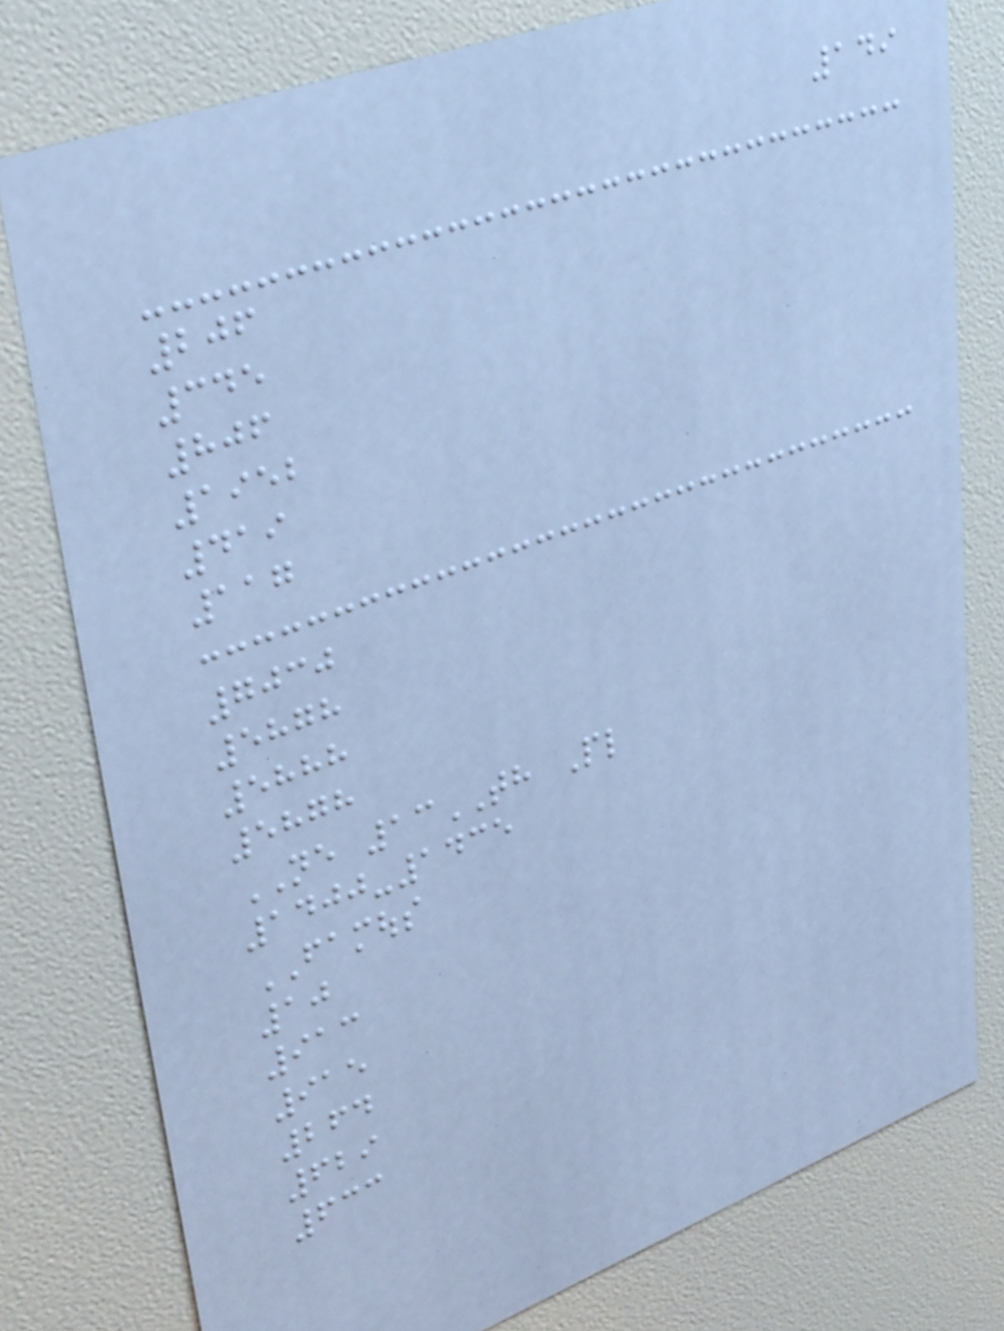149
206
345
806
1952
419
117
7030
5878
5888
5878
NE 13TH Pl
1400-1435
FAMOUS
10
913
915
264
629
633
